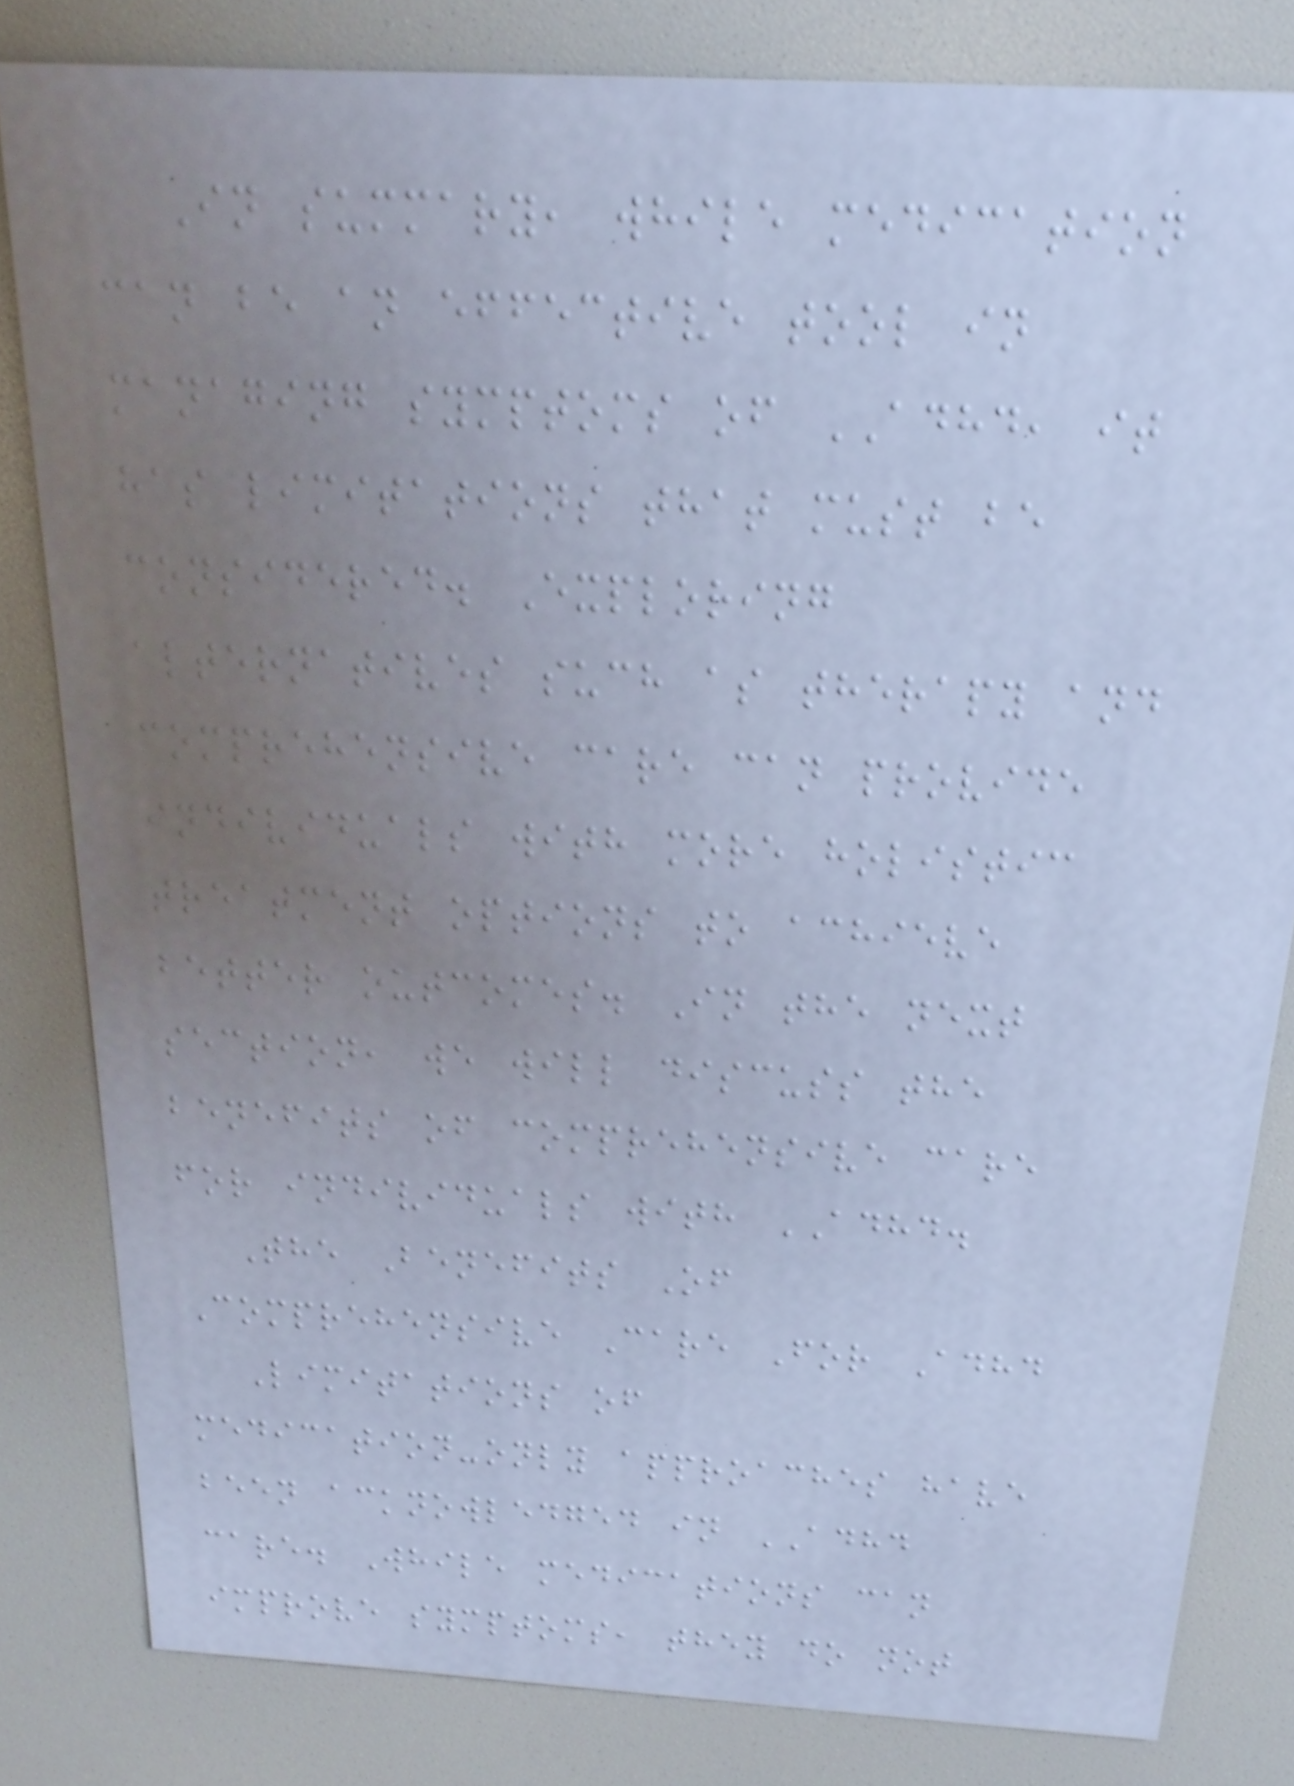In summary, while medication
can be an effective tool in
managing symptoms of ADHD, it
has limitations that must be
considered. Exploring
alternatives such as therapy and
comprehensive care can provide
individuals with more holistic
treatment options to achieve
better outcomes. In the next
section, we will discuss the
benefits of comprehensive care
for individuals with ADHD.
The Benefits Of
Comprehensive Care For Adhd
Limitations of
medication-only approaches have
been acknowledged in ADHD
care. While medications can
improve symptoms, they do not
